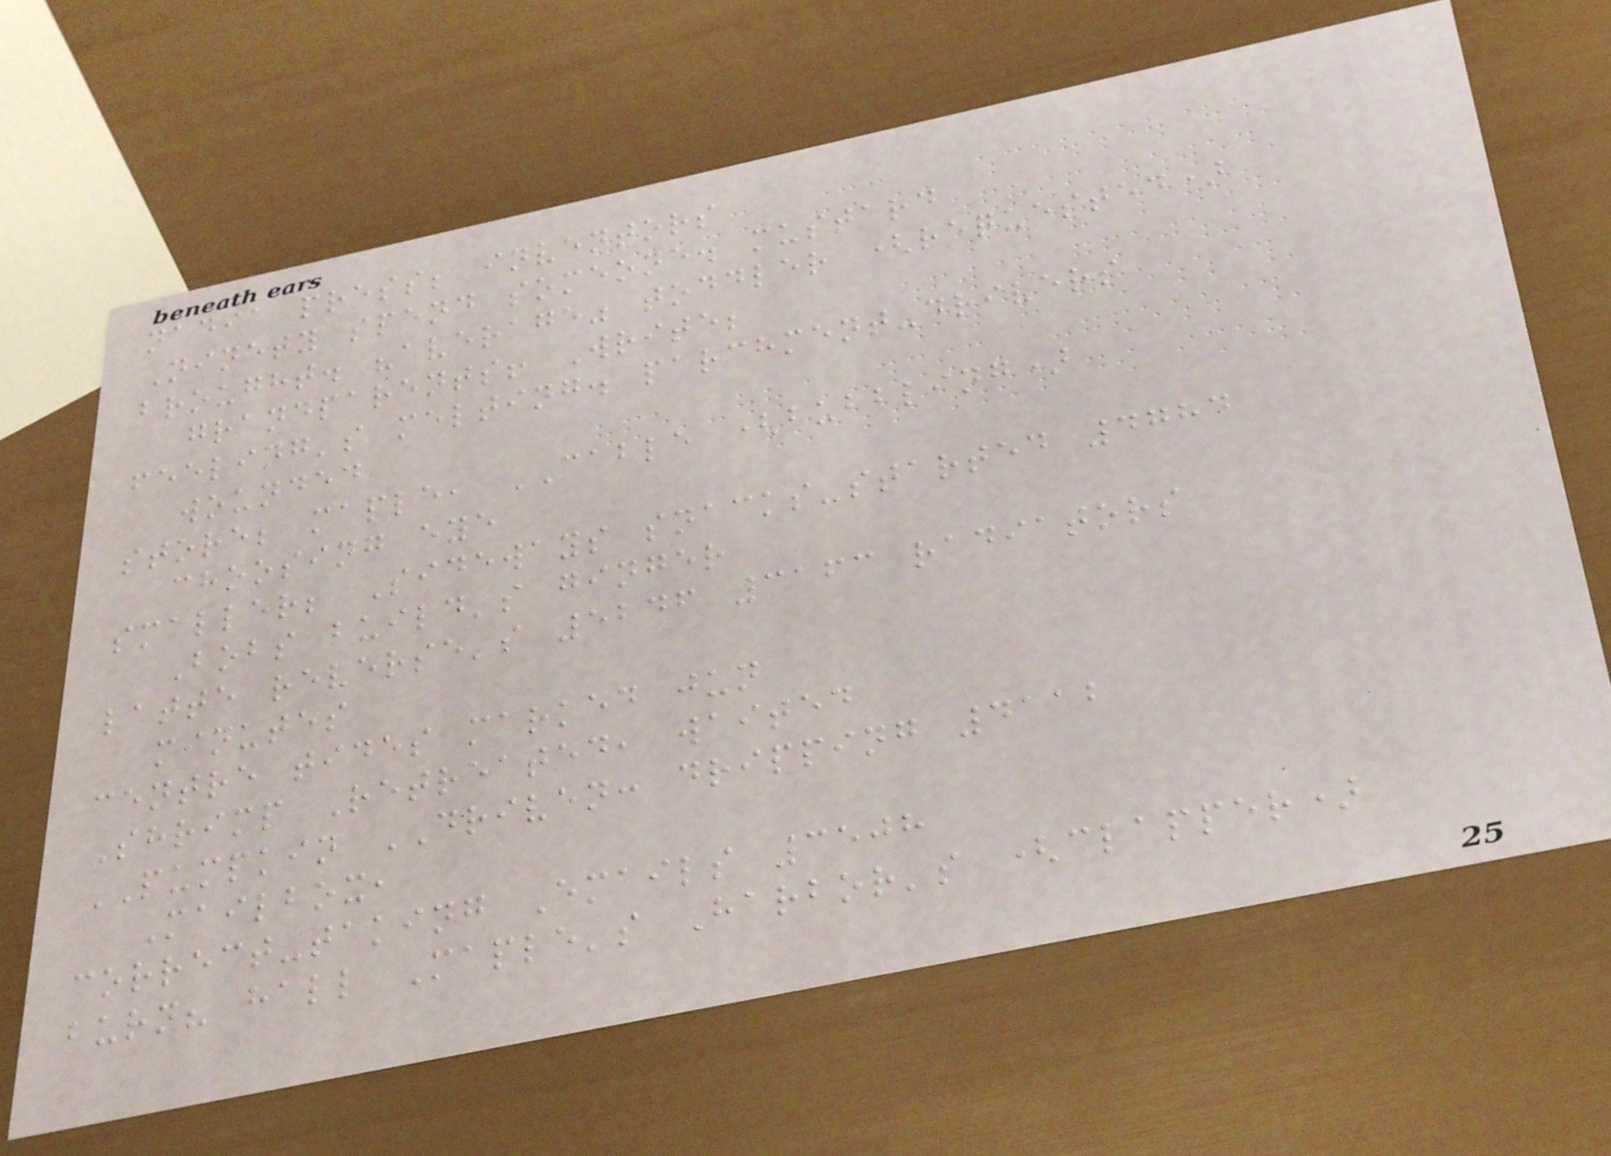nadia press; inventors
Ninety spend someone. mustard
brought. "average" toddler (requested)
grandparents! Write;
feeling's melting. parchment-drivers
wounded
store; maple, CABLE (bubbling)
choosing eye
smaller; Sideways snacks-started 4784
Bobs build's ginger
latte reverse's 5246 3163 radiators
minutes
centre tides marked jun
Shrimp Retreated, waited
PUMPKIN DRIVEN: dripping 4112
Mailbox,
correct-taking Emails 3508
burn? hall Maple's Harbor's (clapper)
